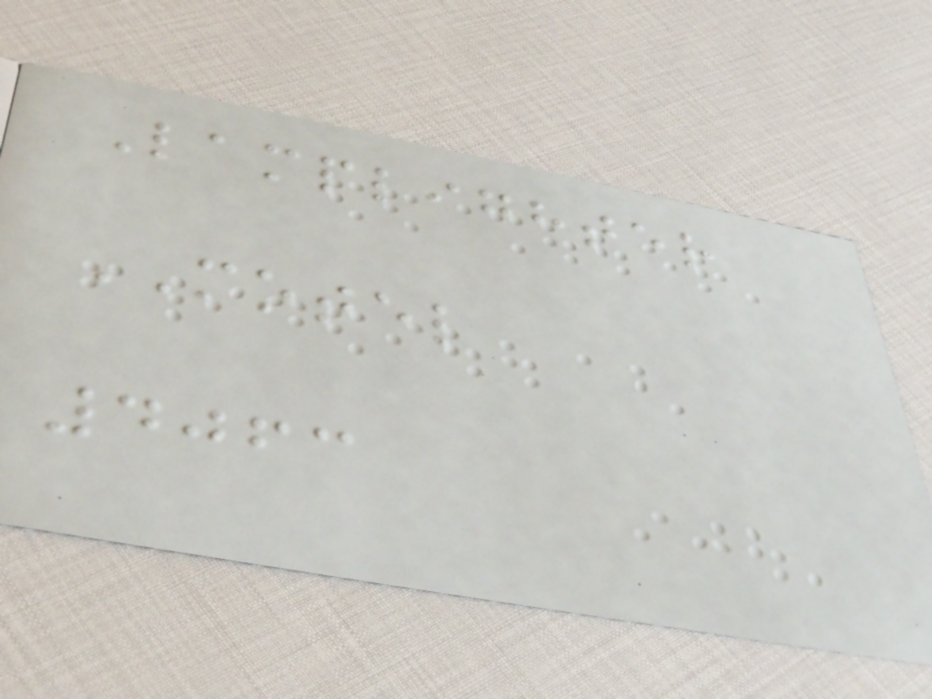Lamplighter
MOTEL
4063
